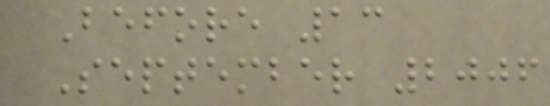Before 13
September 2006
